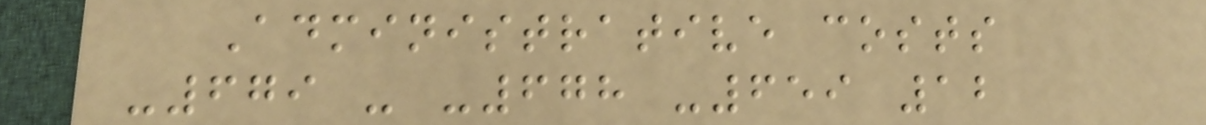Administrative costs
-679 - -678 -659 12
